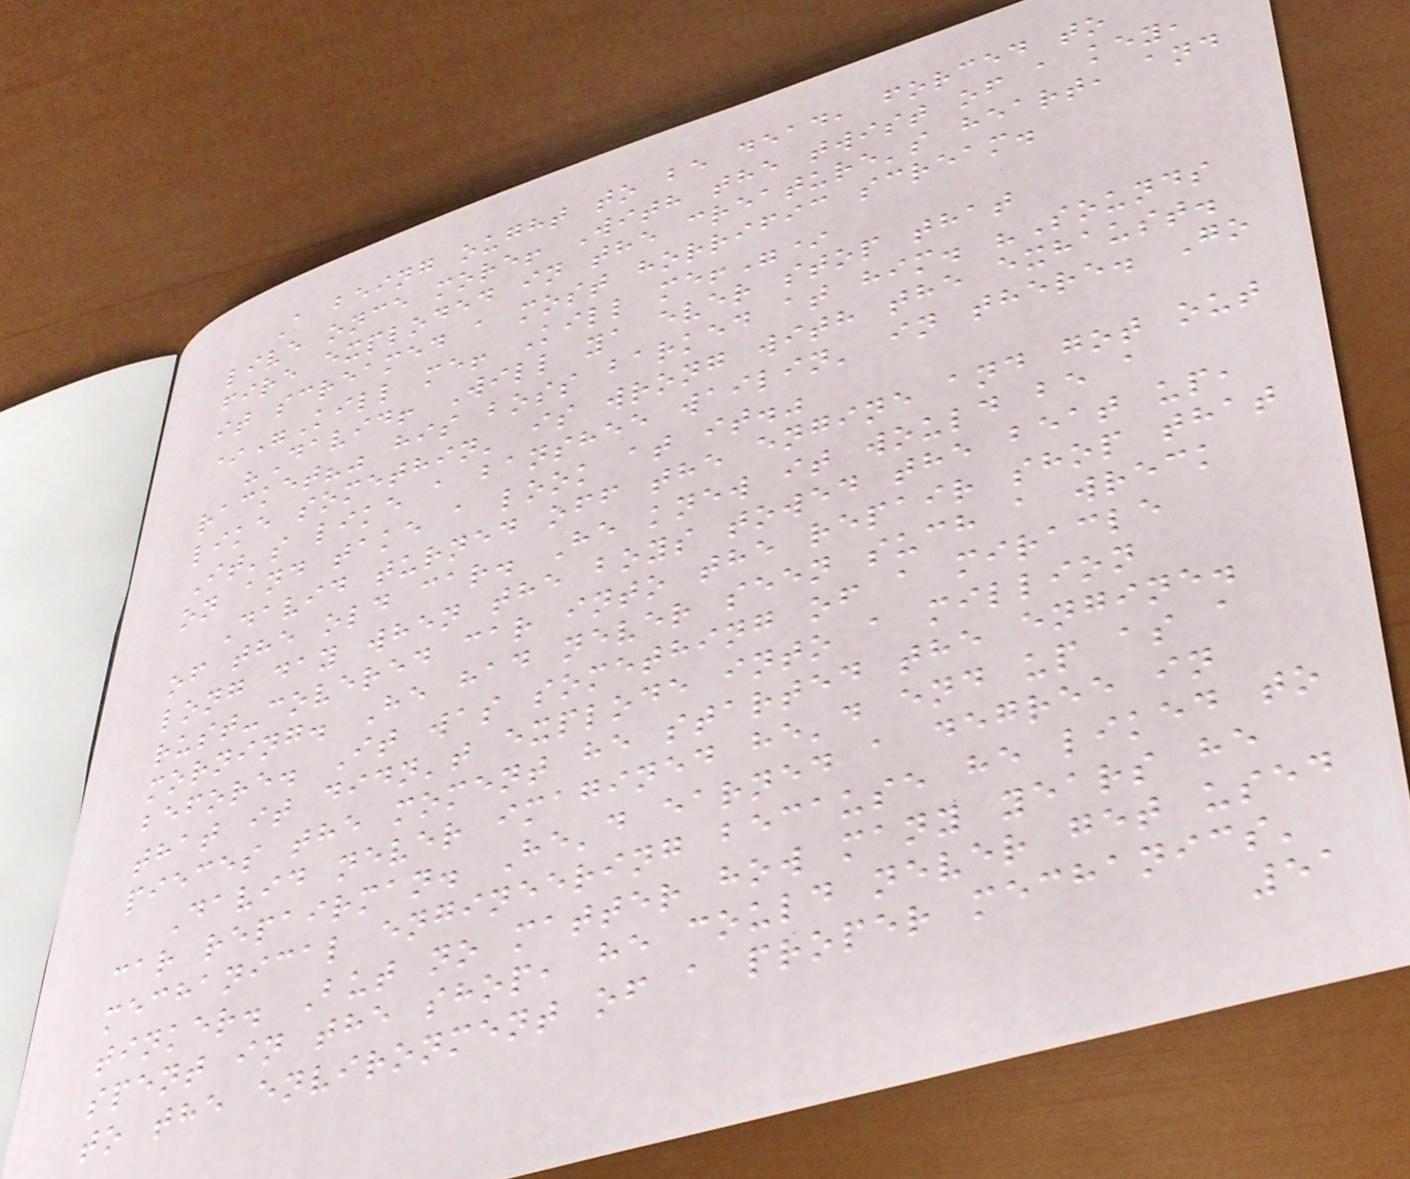A being ought to be dead, forced to
live once more! With the twist of a key,
fire exploded in the creature's heart, and
it screamed a most horrific scream.
*"Kill me! Kill me!"*
"David! Will ya ever stop that
racket?" his boss barked at him. "Sounds
like somethin' is wrong with the exhaust.
It's like a banshee wailin' in there. Go
on and take a look at it."
David turned off the engine and got out
of the old car. He knew it would be a
long day when the boys towed the beat up,
rust-covered car into the repair shop that
morning. He had never seen such a wreck
before. It was something of a miracle
that it didn't explode into a million
pieces the moment he started the engine.
David never imagined he'd end up as a
car repairman. He'd earned a degree in
mechanical engineering because he liked to
tinker. But no matter how many years he
spent in the shop, he could never get used
to the environment of a proper mechanics'
51
